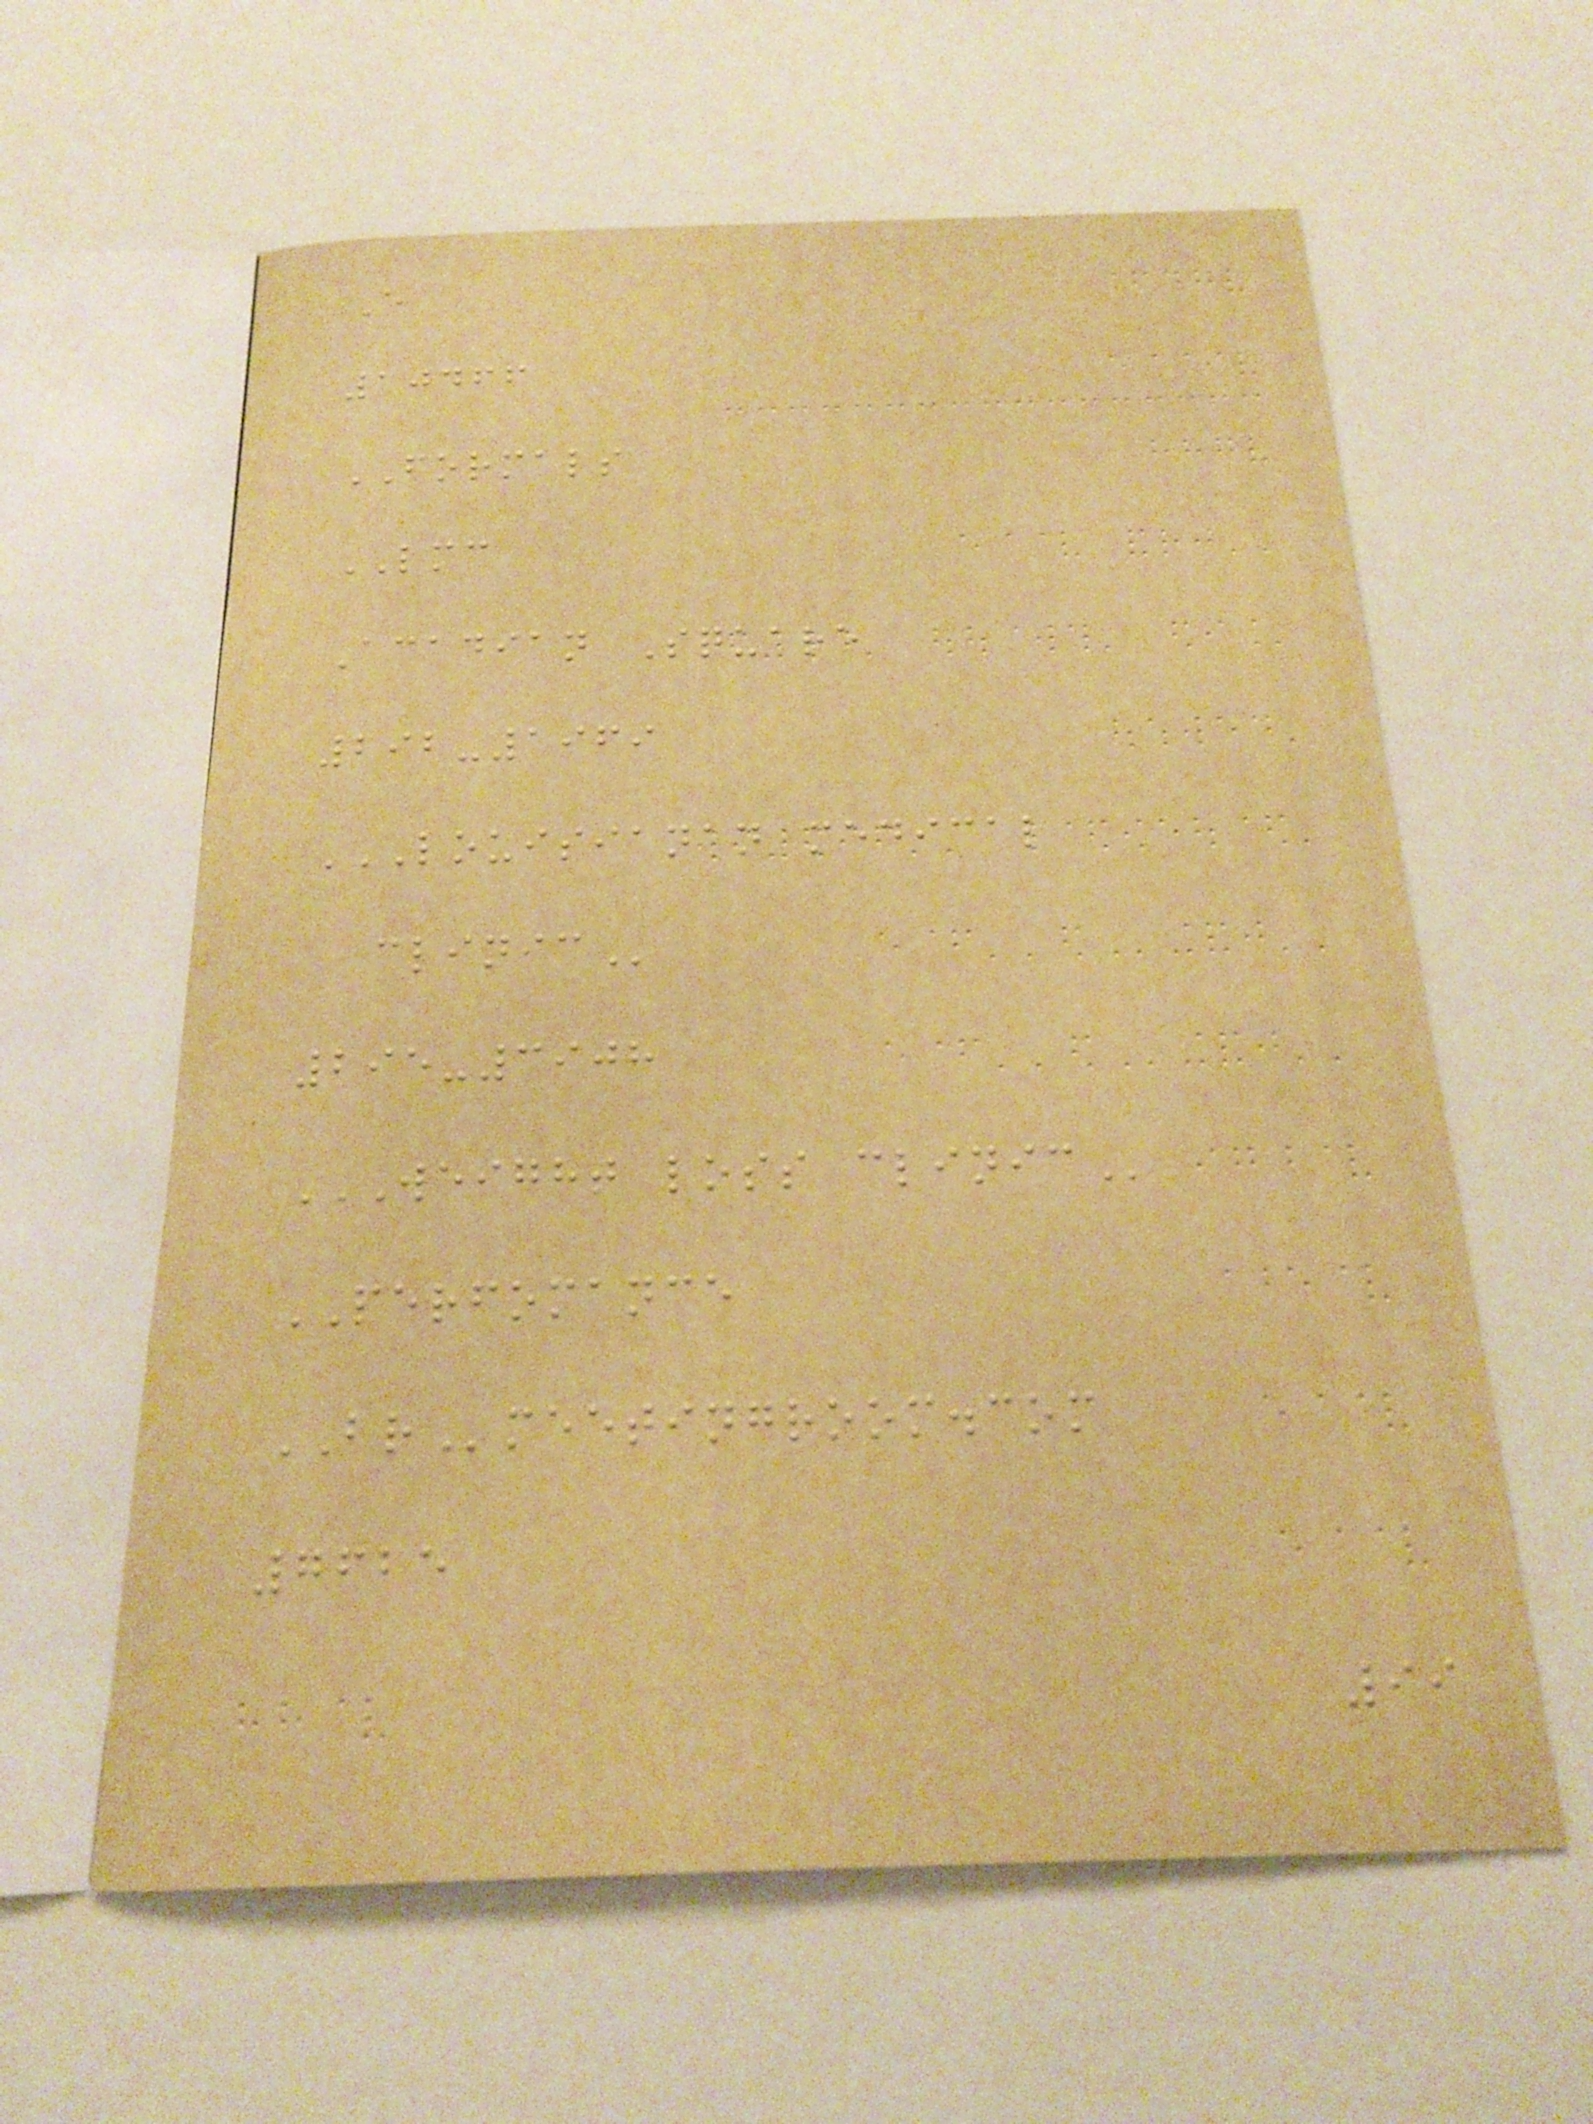E
10466
FORMALS
LMC
Acadian Square
292-1969
LOUISIANAN MEDICAL
CLINIC
295-3908
WEIGHT LOSS CLINIC
PERFOMANCE
BRmeetingroom.com
7625
99
